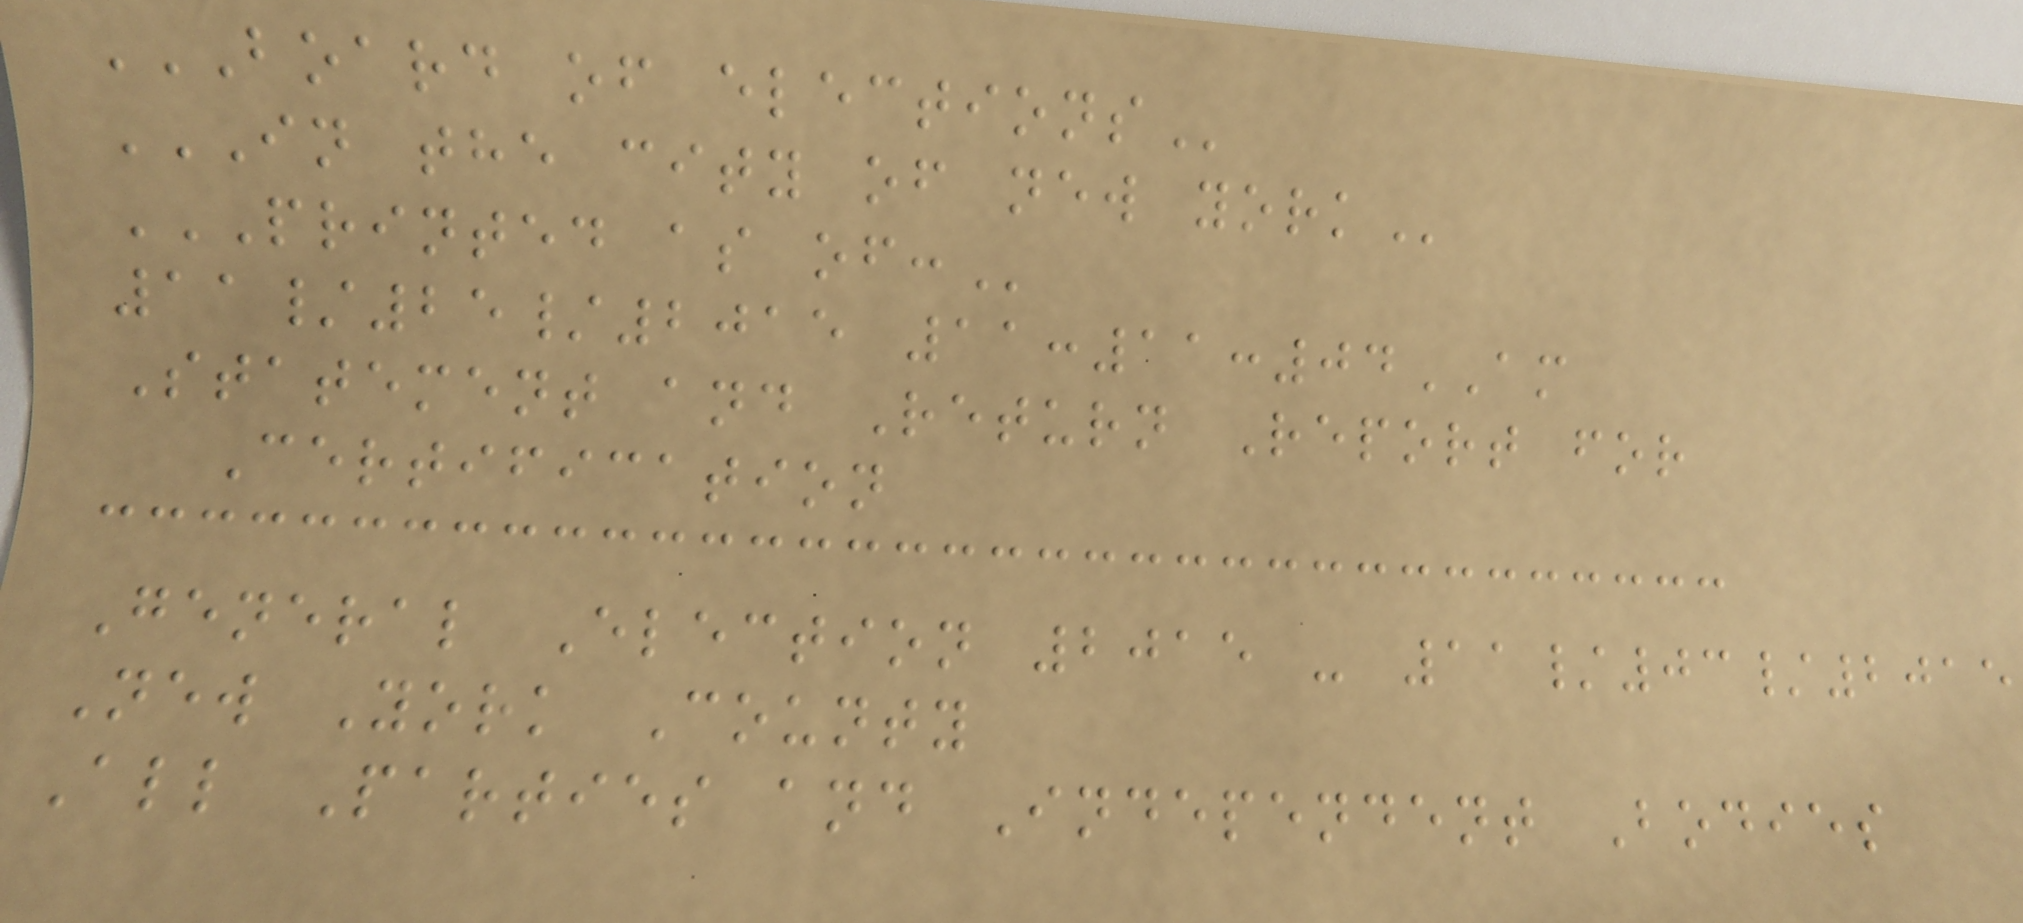BOARD OF ELECTIONS
IN THE CITY OF NEW YORK
PRINTED AS OF:
11/25/2015 11:11:04AM
Statement and Return Report for
Certification
General Election 2015 - 11/03/2015
New York County
All Parties and Independent Bodies
